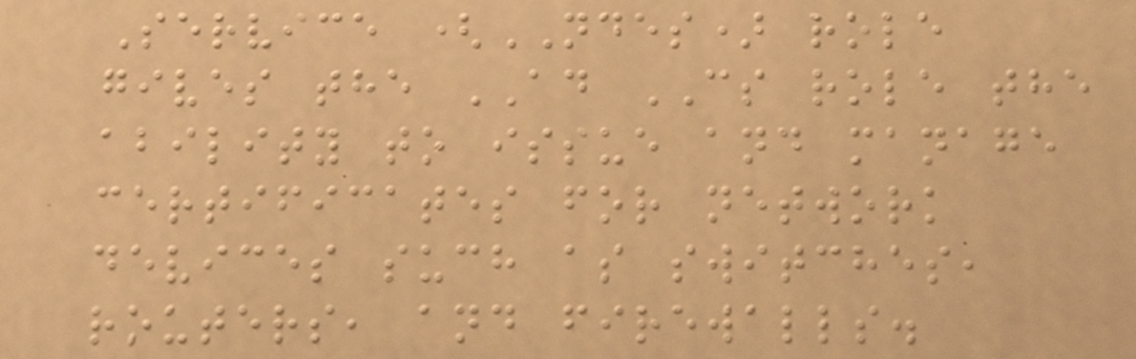Service (NDES) role
gives the AD CS role the
ability to issue and manage
certificates for network
devices such as switches,
routers, and firewalls.
